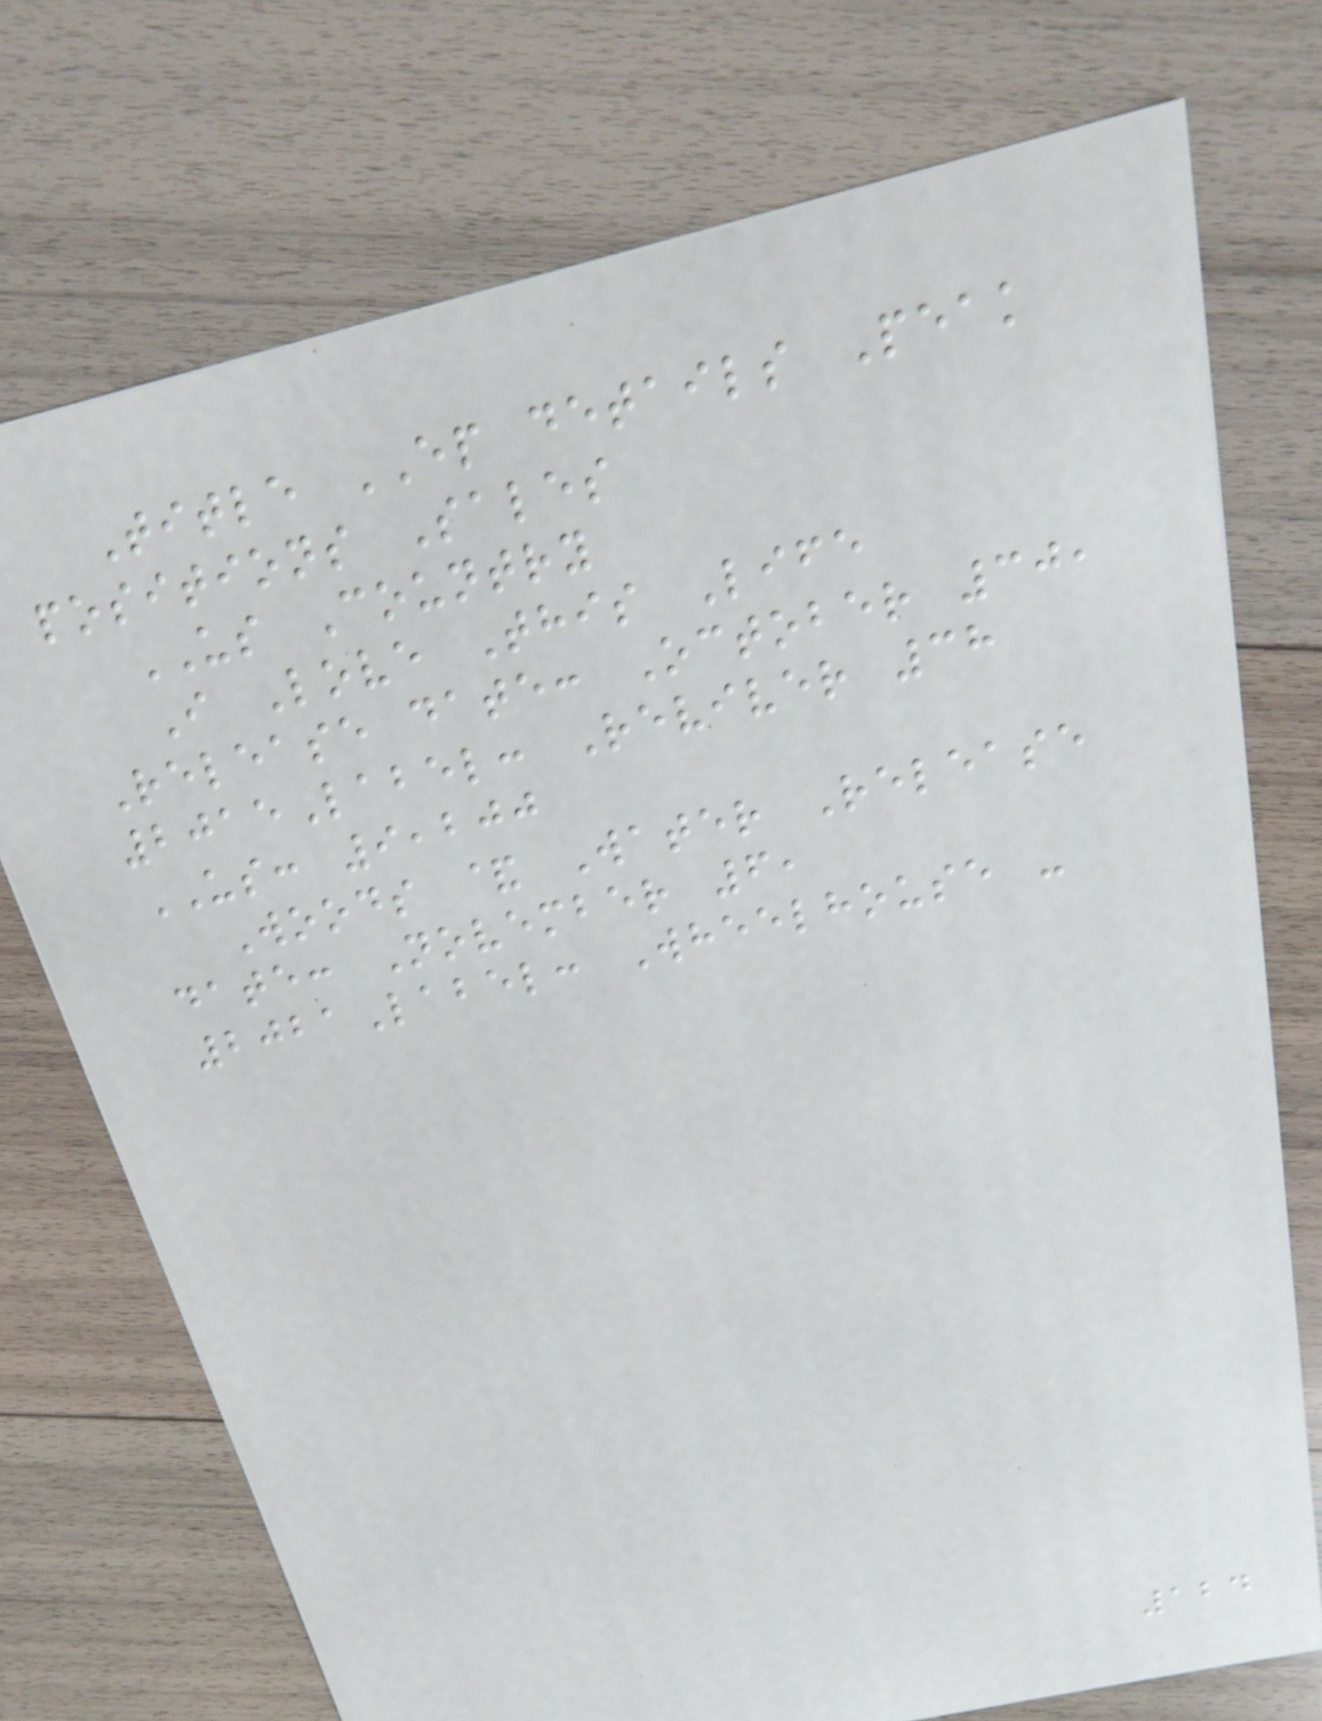Title EP details Peak
positions Sales
US Country
I Love This Life
Release date: October 30,
2015Label: Reviver 38
US: 9,200
Woods & Water Release
date: November 6,
2021Label: Wheelhouse -
124
